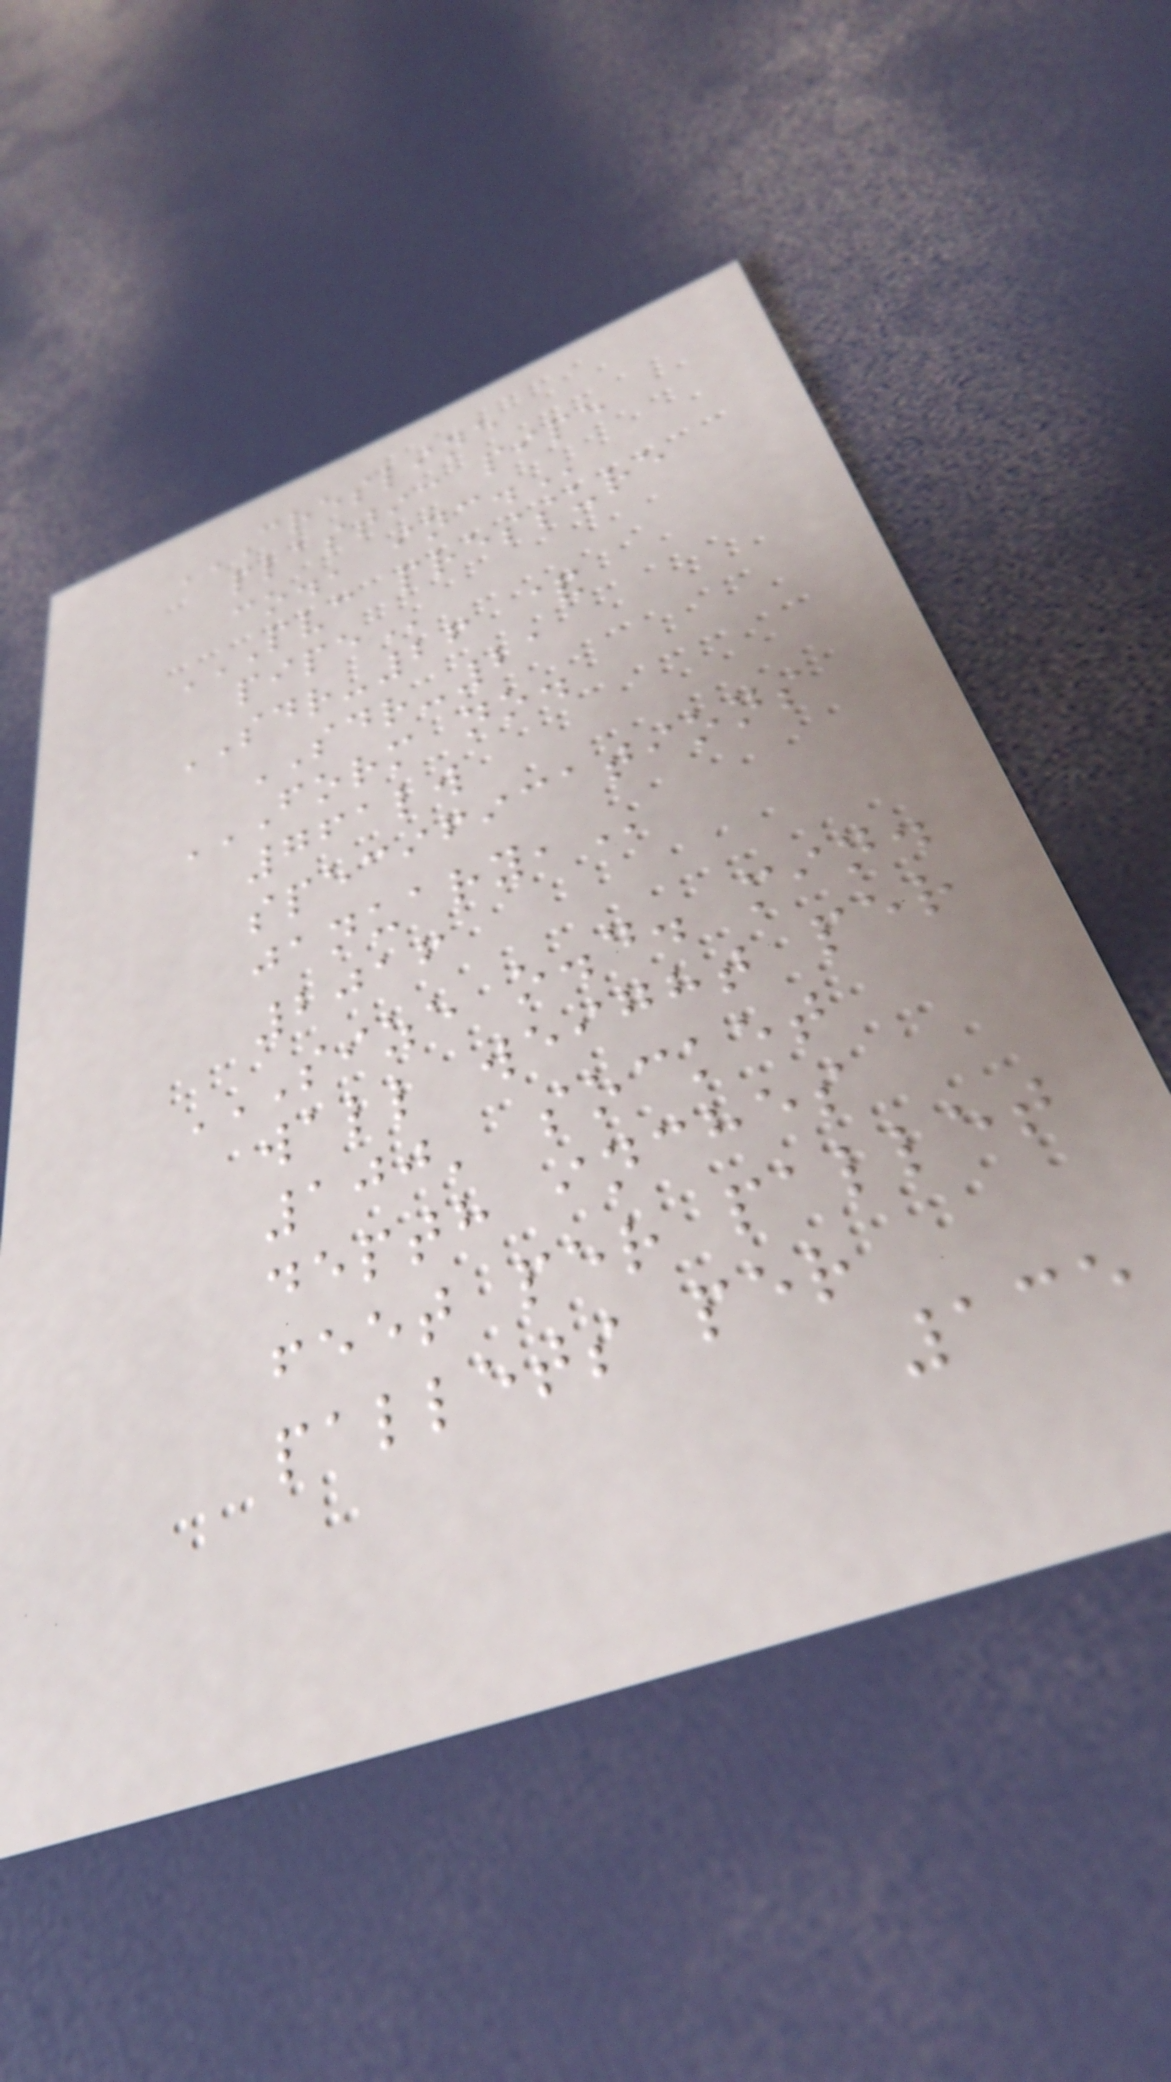CRESLINE
PLASTIC PIPE
CO., INC.
PVC PRESSURE
PIPE
SDR-26 &
SDR-21
FORM NO.
761LW
SPECIFICATIONS
JANUARY,
2016
SIZE O.D. MIN.
WALL WEIGHT PER
100' SOCKET
DEPTH INCHES
FEET PER PALLET
PALLETS PER
135
